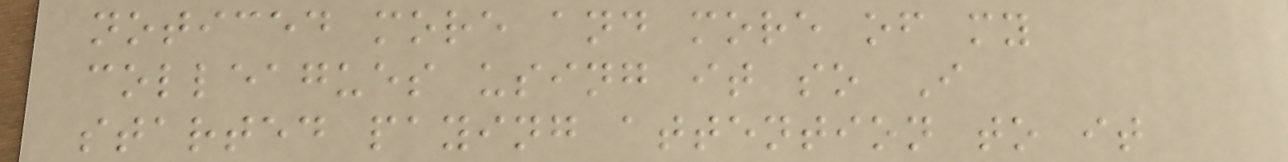noticed more and more of my
colleagues using it so I
started paying attention to it
